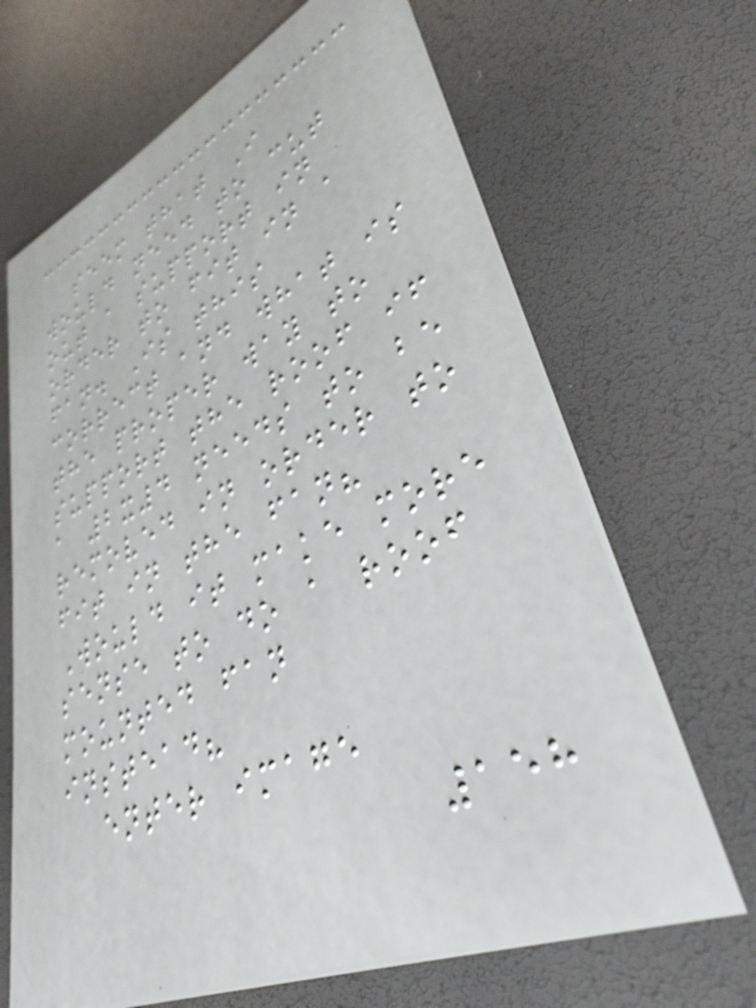seem that I
would need to cut
out a support in
order to fit in a
fan. Is this
correct and what is
the proper way to
support the roof if
a 2x4 needs to be
removed in order to
fit in the fan?
Would it make more
sense to do a roof
mounted fan
instead?
enter image
158
